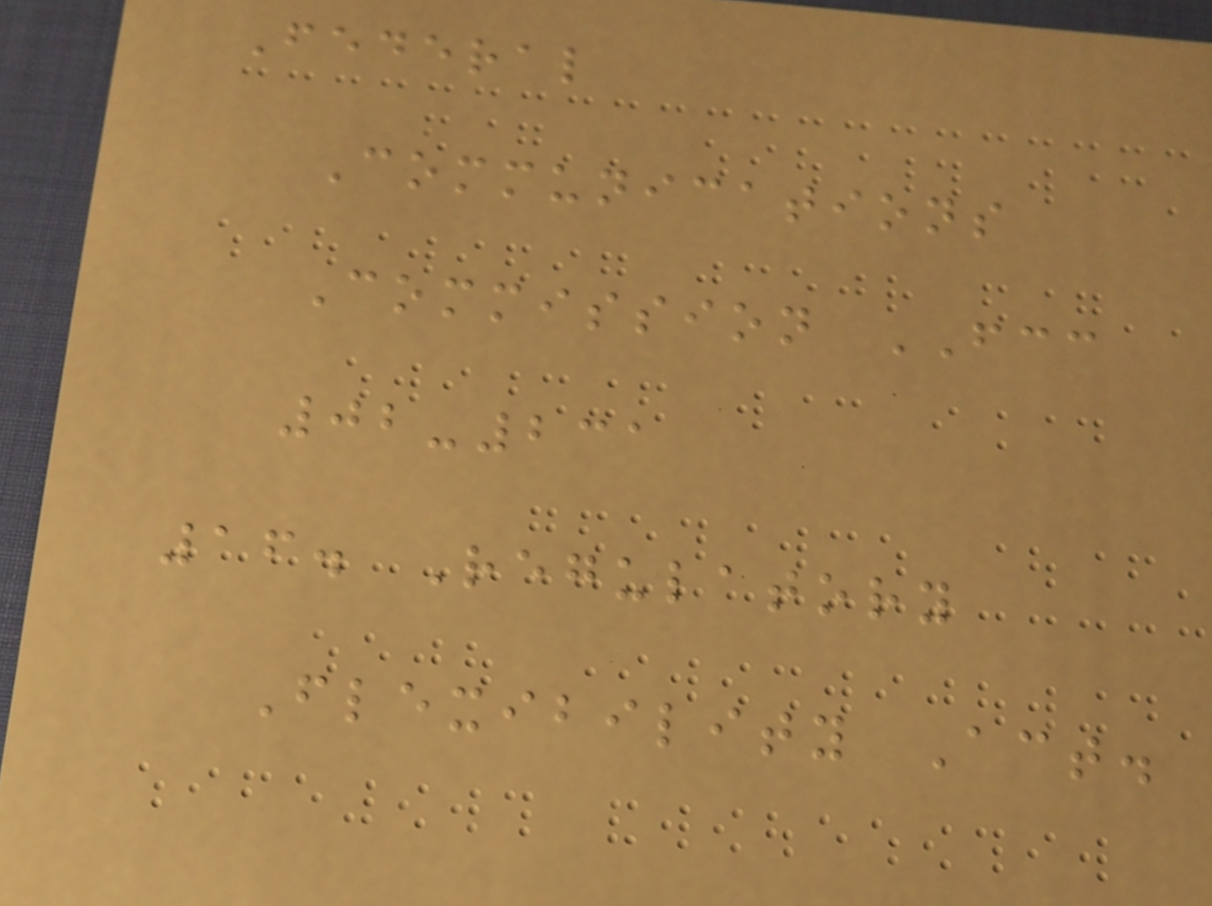Federal
Communications
Commission FCC
02-231
16. Regulatory
Flexibility Act.
